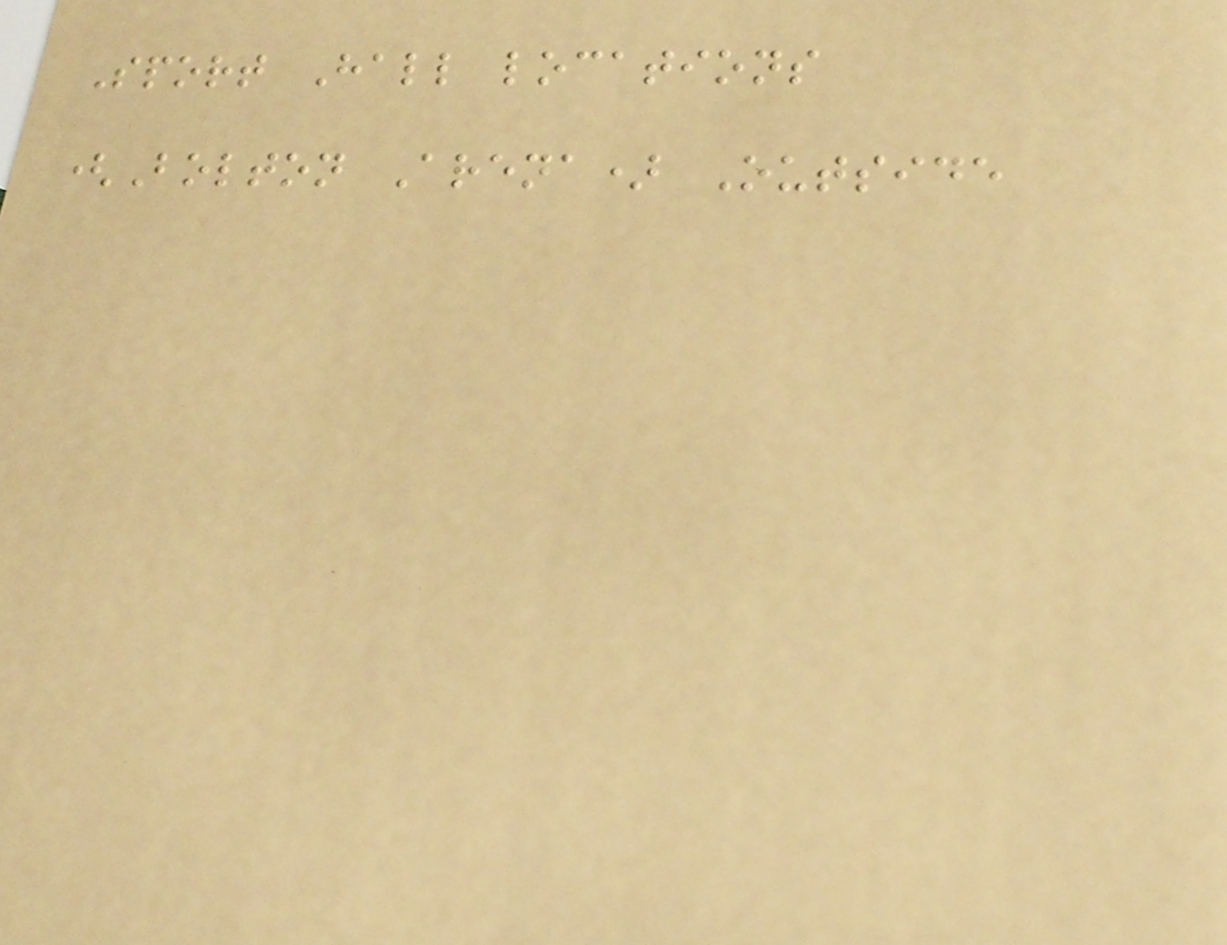Sport Hall locations
(Bolton Arena) Outside
